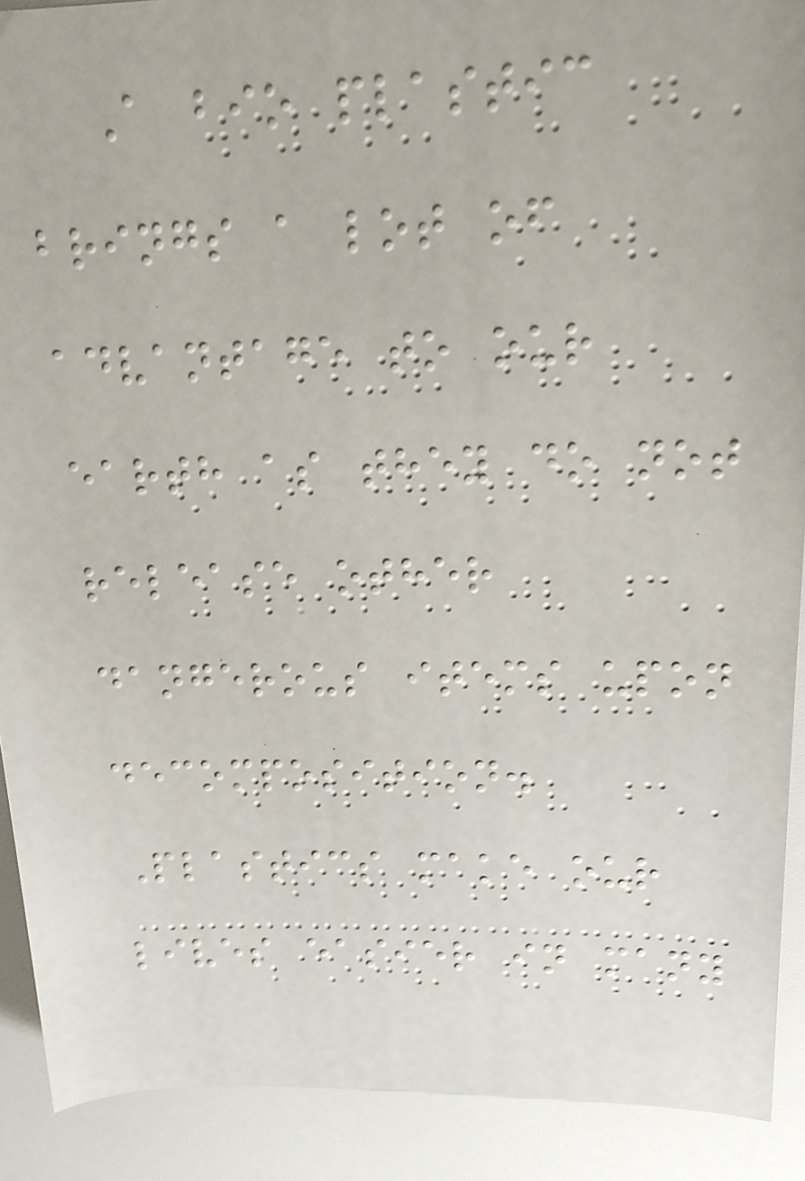A bio plastic
brings a lot of
advantage to our
earth as they do not
release other
dangerous items upon
decomposition.
Plastics make our
lives easier in many
